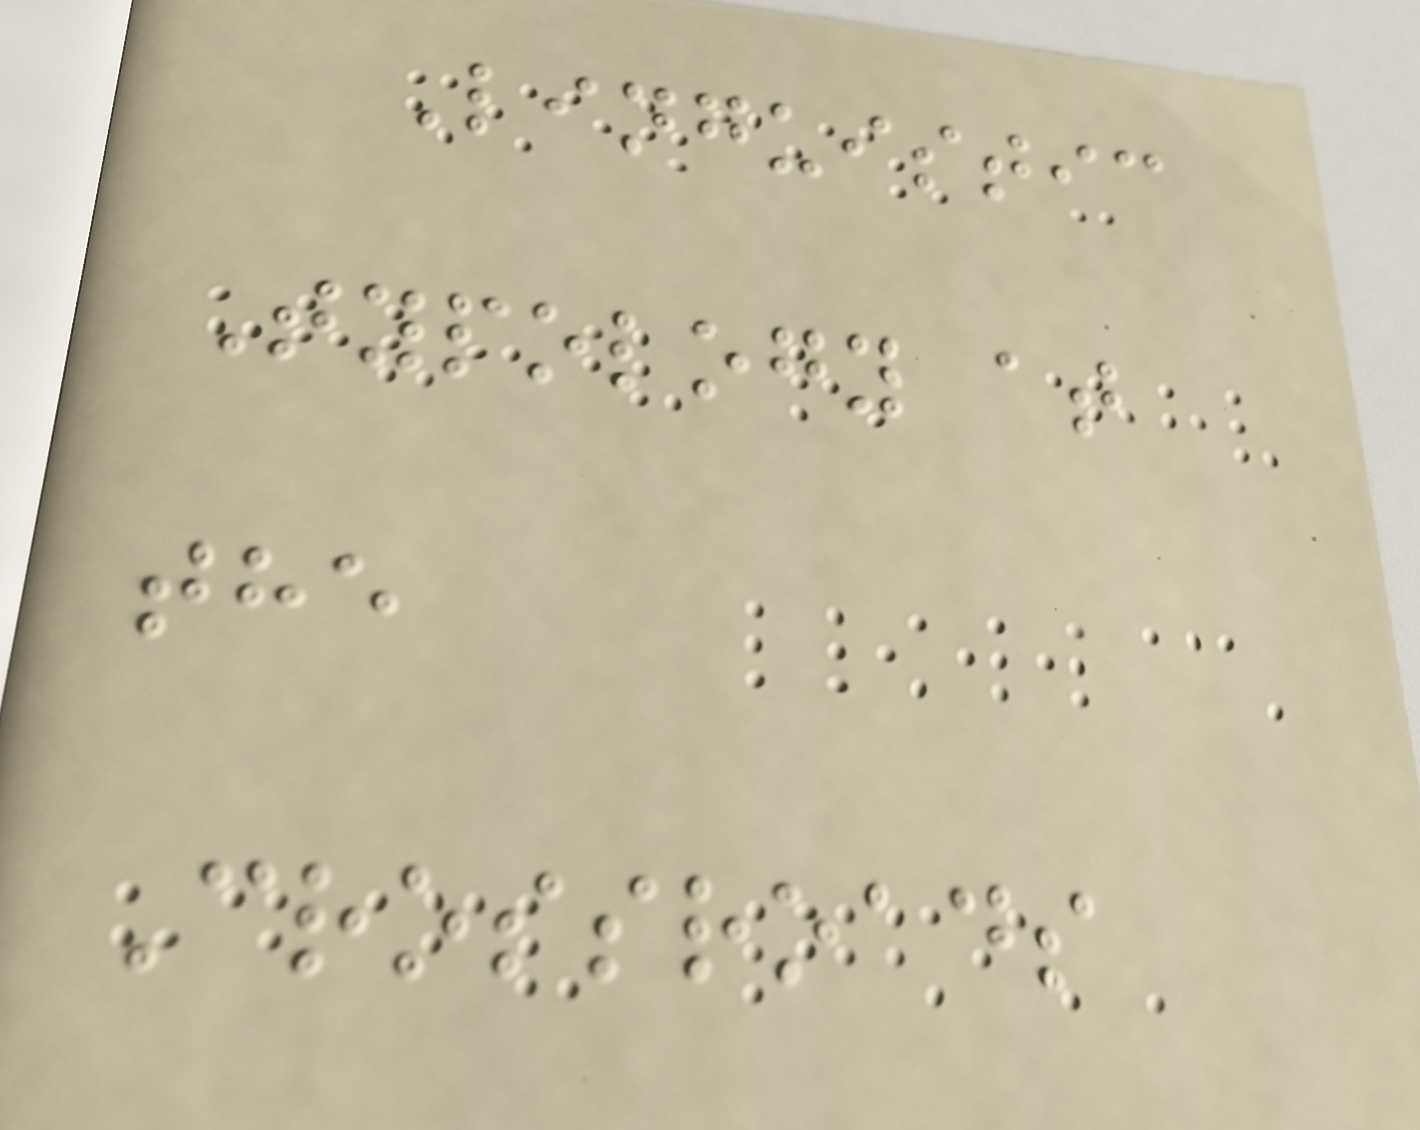Linguistic
Typology at
the
Crossroads
